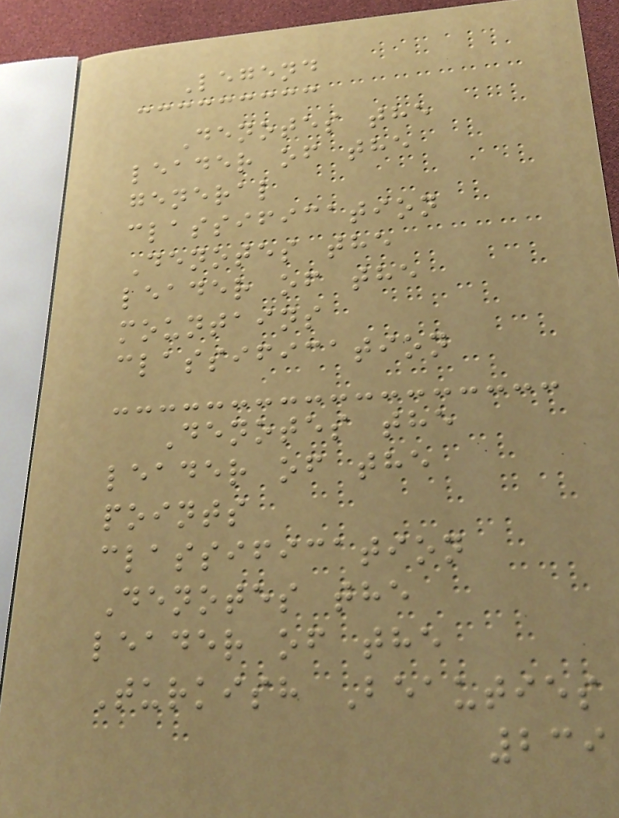Legend
Denotes the
leader of the
general
classification
Denotes the
leader of the
mountains
classification
Denotes the
leader of the
points
classification
Denotes the
leader of the
Turkish Beauties
239
